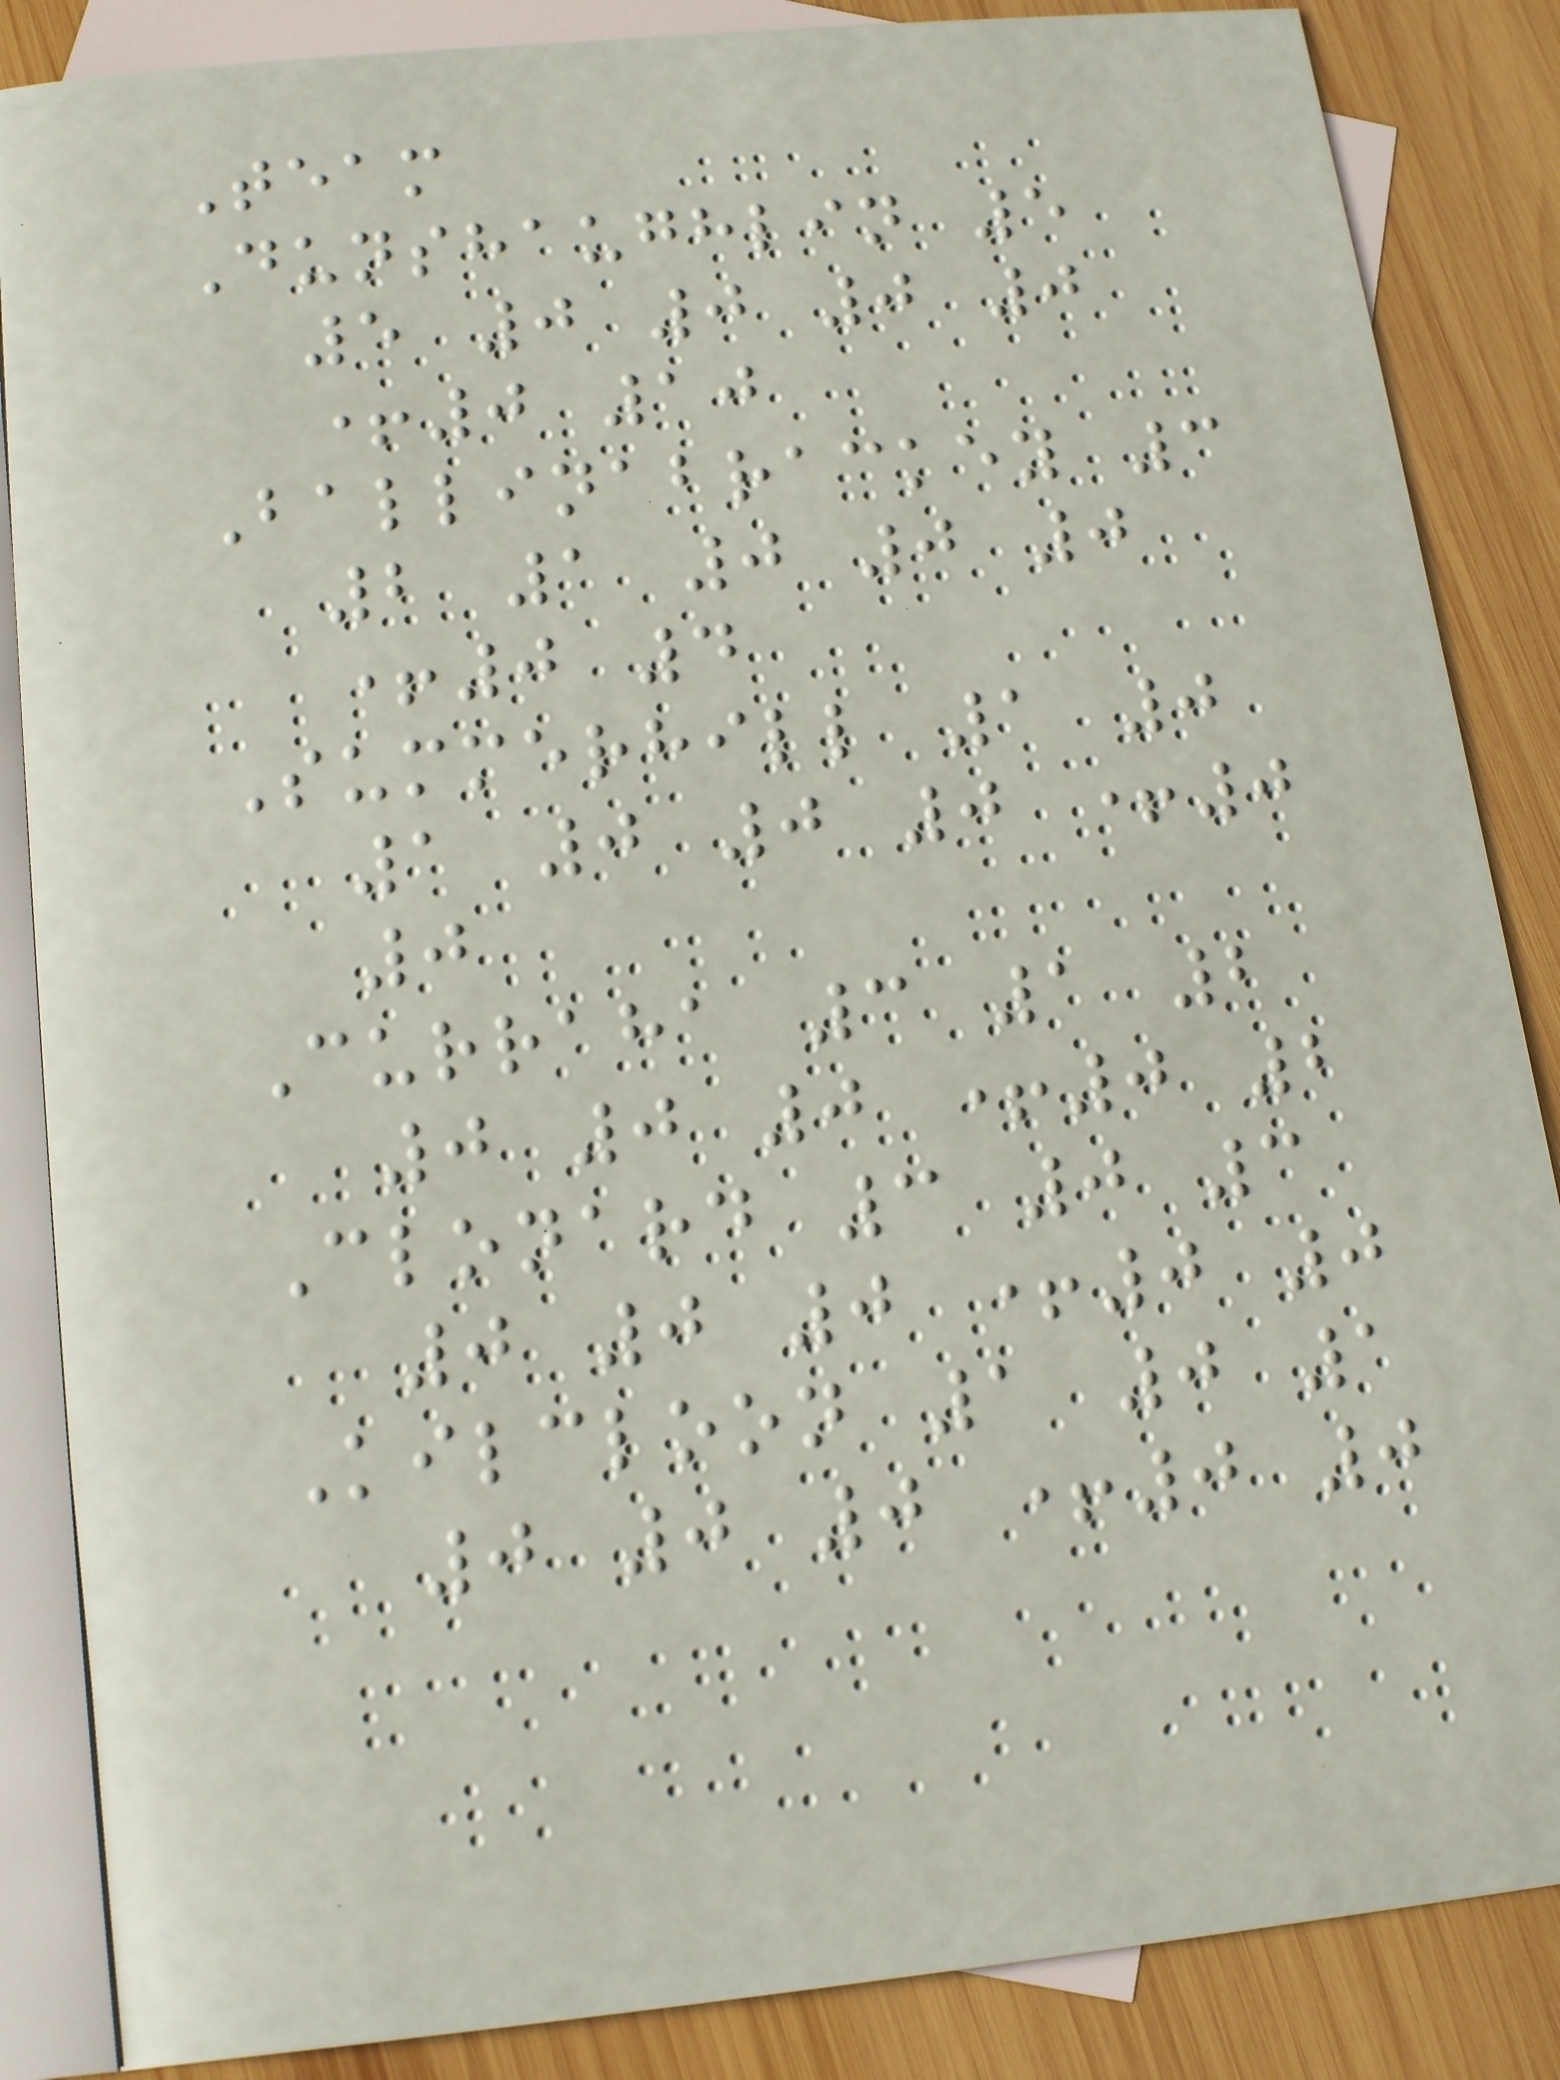Team
Dunshaughlin 5
5 0 0 0 0
+0 10
Ballinabrackey 3
2 1 0 0 0
+0 4
Summerhill 1 0
1 0 0 0 +0
0
Curraha 3 1 2
0 0 0 +0 2
Clonard 3 0 3
0 0 0 +0 0
Kilcloon 1 0 1
0 0 0 +0 0
